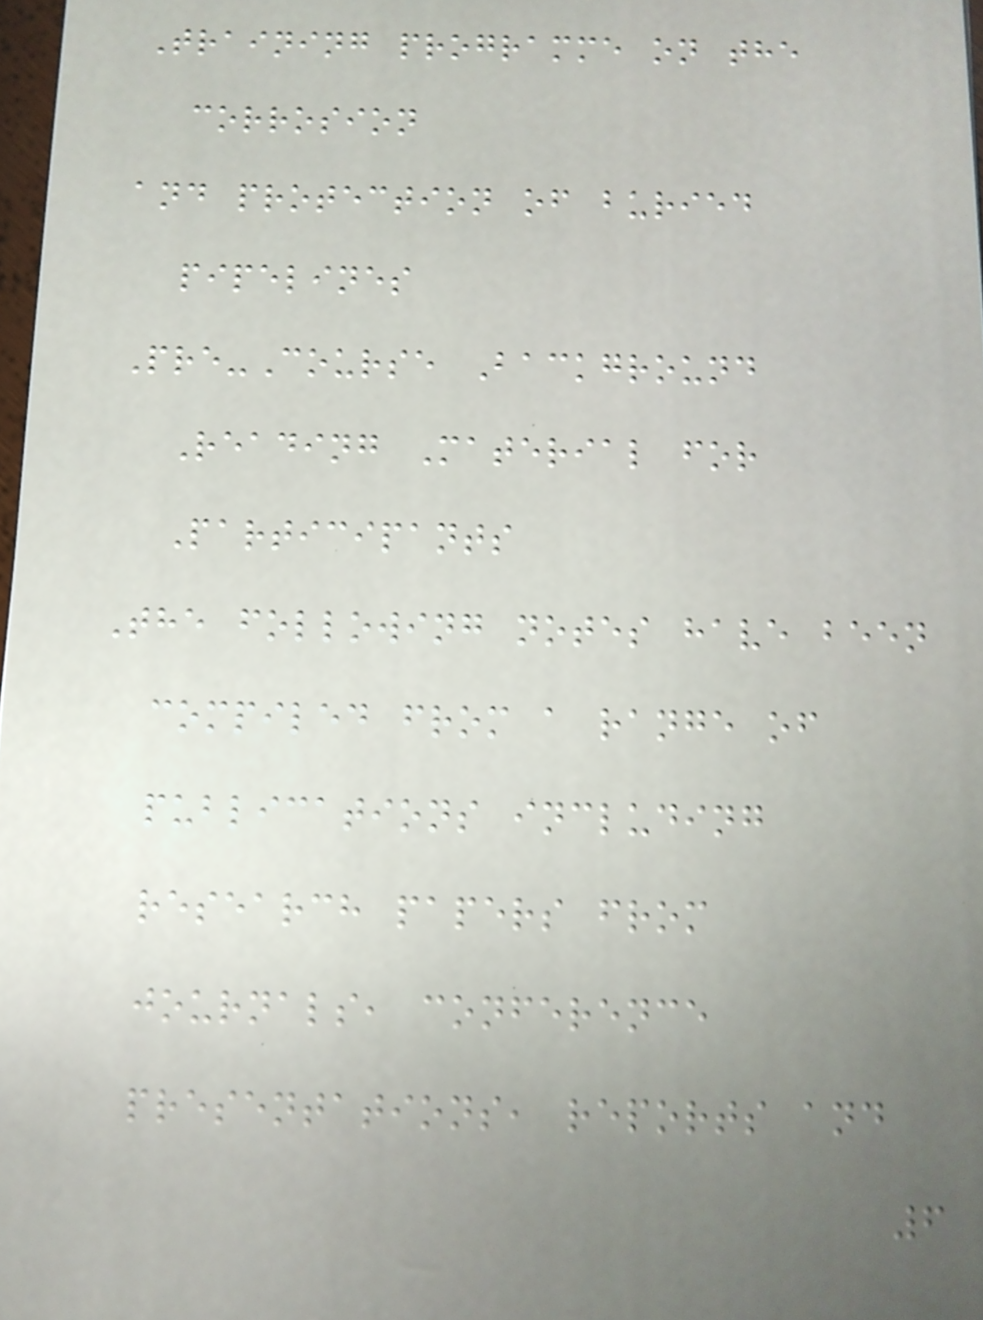Training programme on the
corrosion
and protection of buried
pipelines
Pre-Course Background
Reading Material for
Participants
The following notes have been
compiled from a range of
publications including
research papers from
journals, conference
presentations, reports and
6
